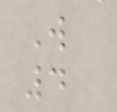W
4
